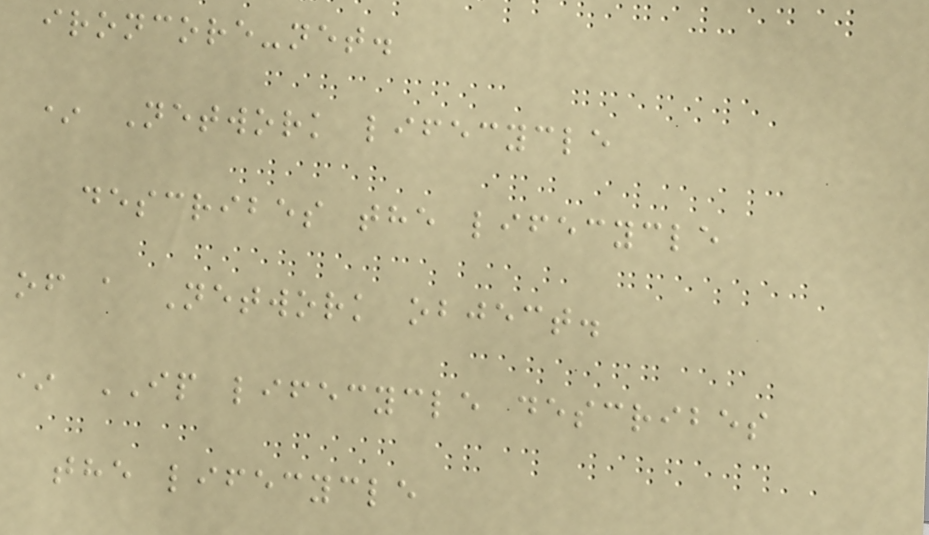ironcore-net.
* Network lifecycle
describes the lifecycle
of a Network object.
* IP lifecycle describes
the lifecycle
